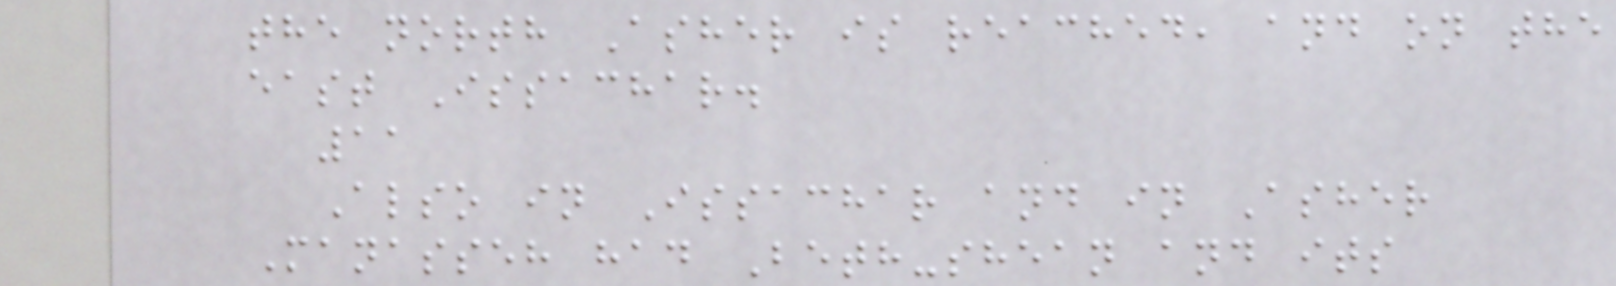the north Asher is reached, and on the
east Issachar.
11
Also in Issachar and in Asher
Manasseh had Beth-shean and its
